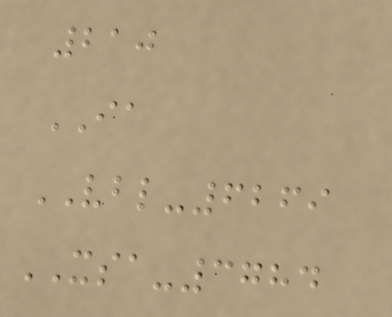210
IA
VBL-6269
XSA-3784
